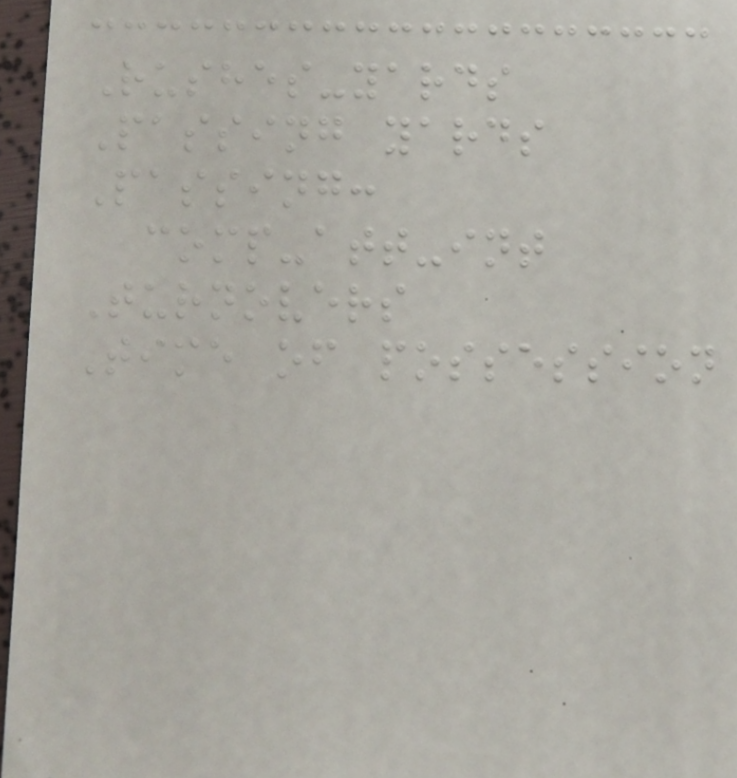Rushes-yards
Passing yards
Passing:
comp-att-int
Turnovers
Time of possession
